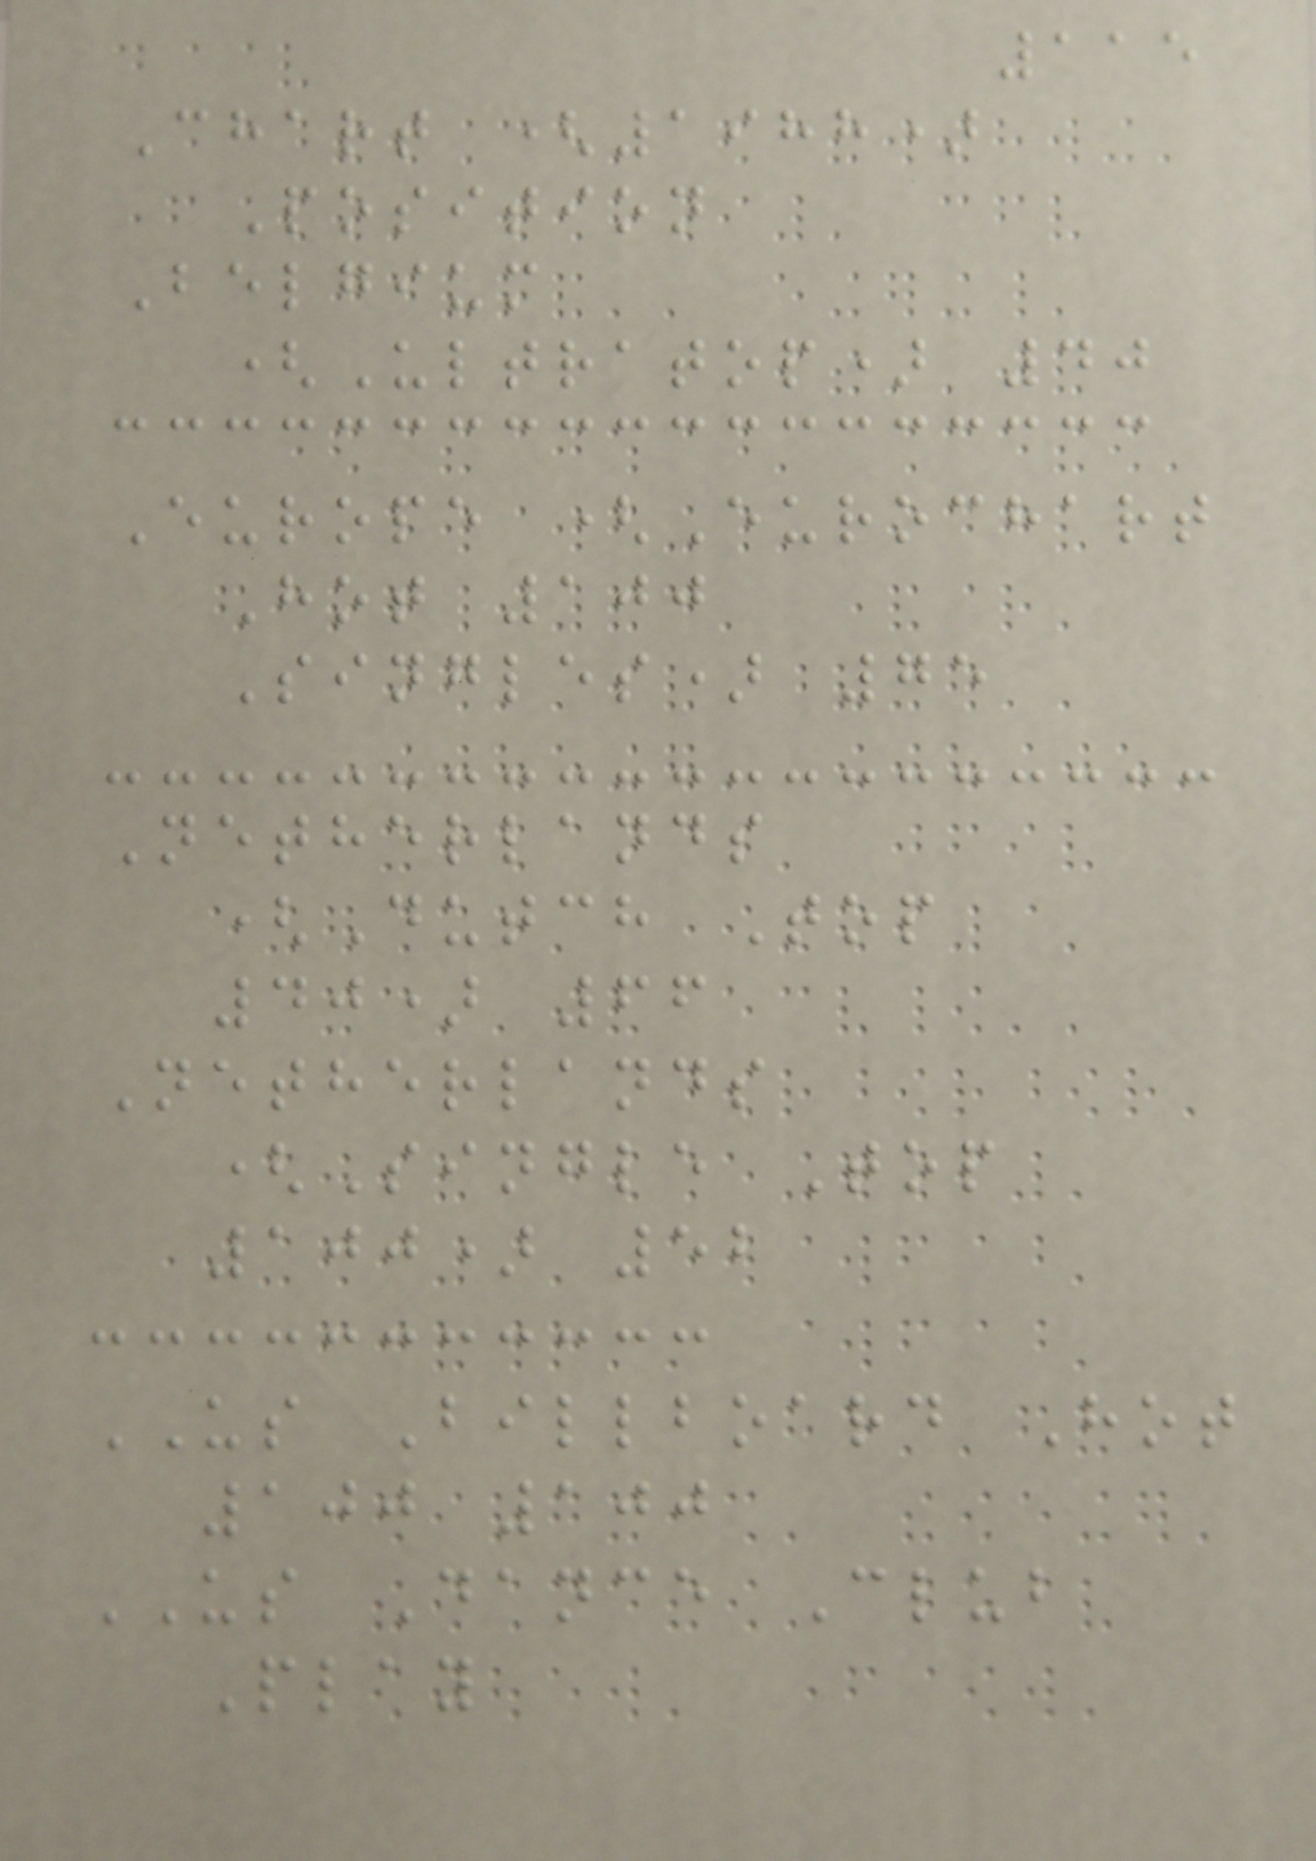115
Chart (1988)
Position
Belgium
(Ultratop) 40
Europe (Eurochart
Hot 100
Singles) 75
Netherlands
(Dutch Top
40) 66
Netherlands
(Single Top
100) 52
US Billboard Hot
100 100
US Dance Club
Play
